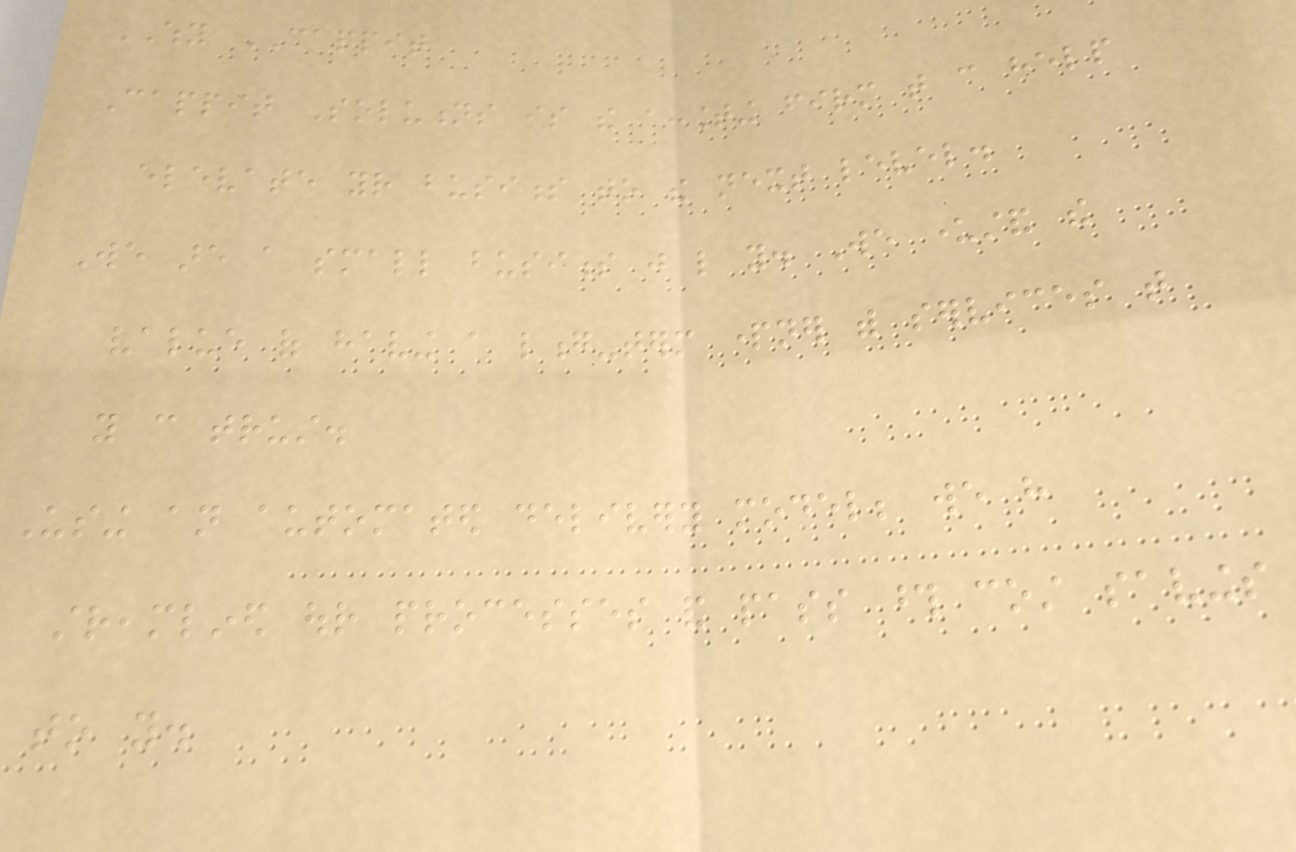WHY CAPPIT
Cappit Solutions is the accounting firm that can help
elevate your business to the next level.
We are a small business just like you. We understand the
value of having a long-term partner with services that
you can trust.
Using an automated delivery model; we have
streamlined our processes and pass those cost savings
to you.
